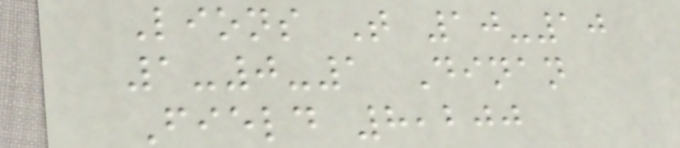Lions T 10-10
1-0-1 Dinan
Field 8,200
